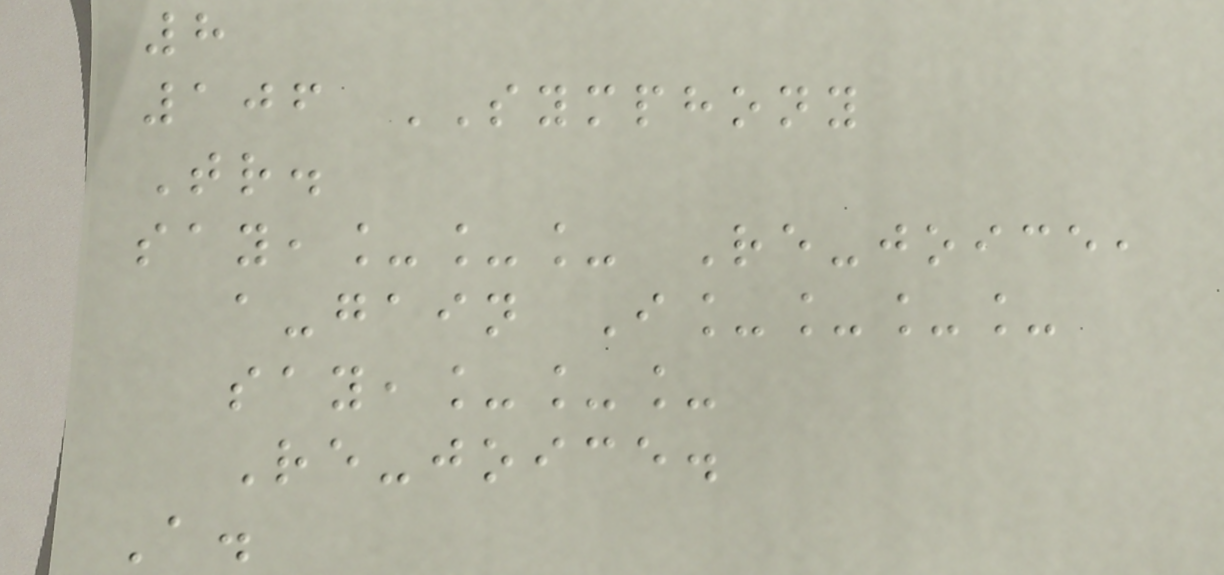8
106 SYMPHONY
Tr.
say,___ Re-joice,
a-gain I____
say,___
Re-joice.
A.
